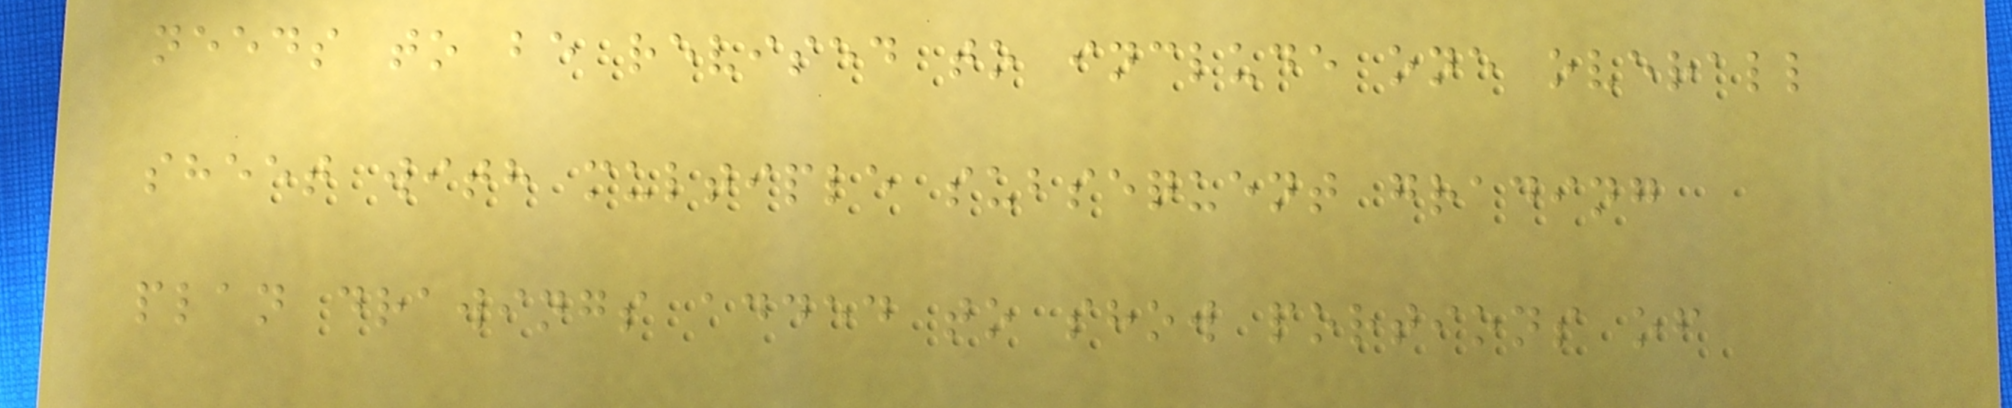needs to be revised to include one overall
sheet with multiple subsequent grading
plan drawings added to show portions of
